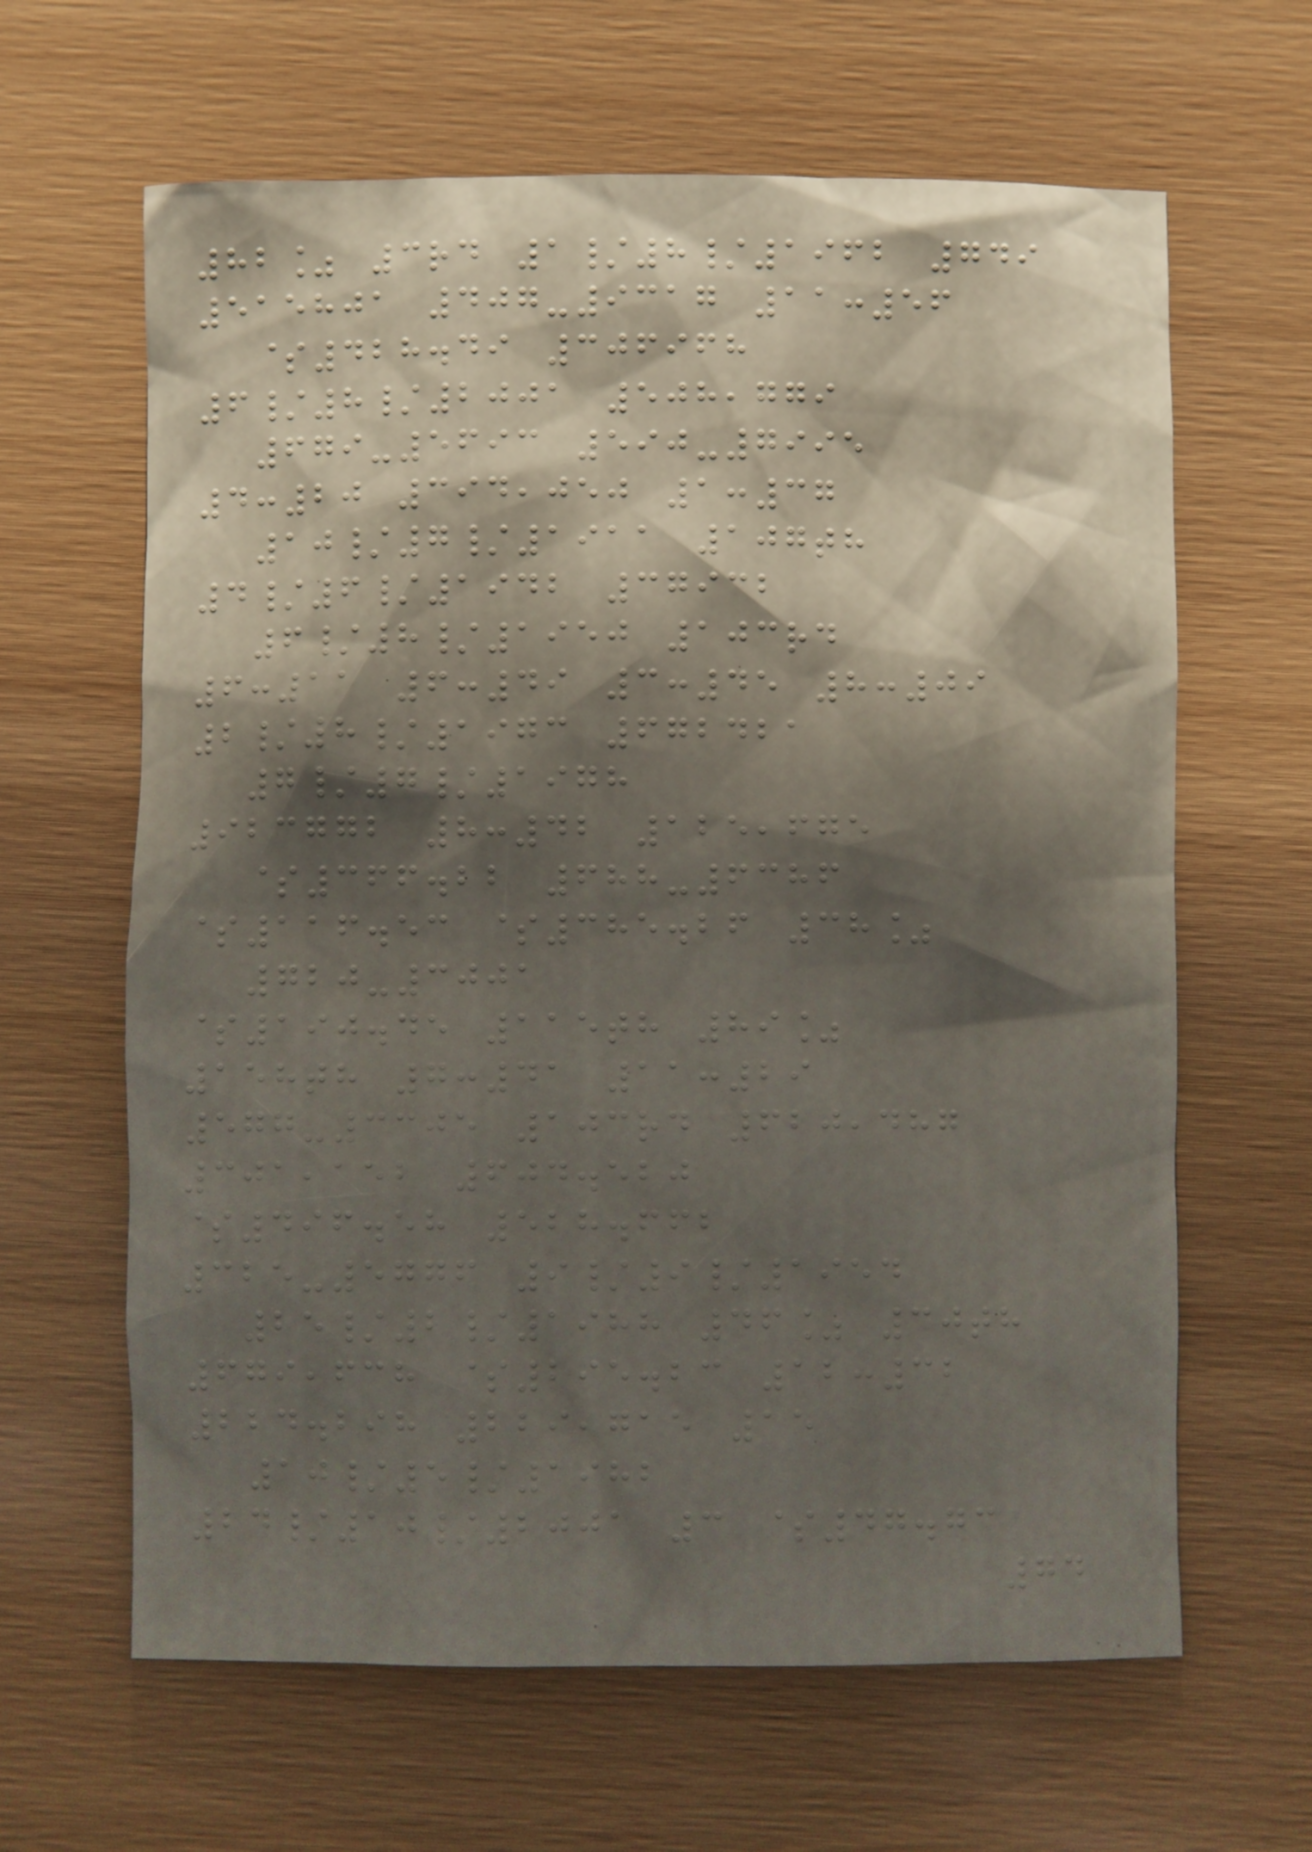82% 3rd 1/8/1962 749
515801 407-9317 11:56
$428.49 306968
6/8/2001 508,779
679-5693 590-7995
4:20 394,050 1:37
10/7/1911 107th
4/6/1942 37932
6/8/1950 103rd
6:11 6:49 3:45 8:09
2/8/1973 672421
7/7/1978
923772 8:42 125,675
$366.22 688-6386
$116.53 $385.26 38%
720-3001
$190.45 115th 89%
158th 7:41 11:29
577-3305 103rd 620,487
301,152 604.520
$496.58 528.662
325-5776 9/9/1954
25/2/1988 46% 30th
679,638 $295.23 12:32
224.298 229,715 15
10/5/1982
24/10/2001 3 $47.73
74
